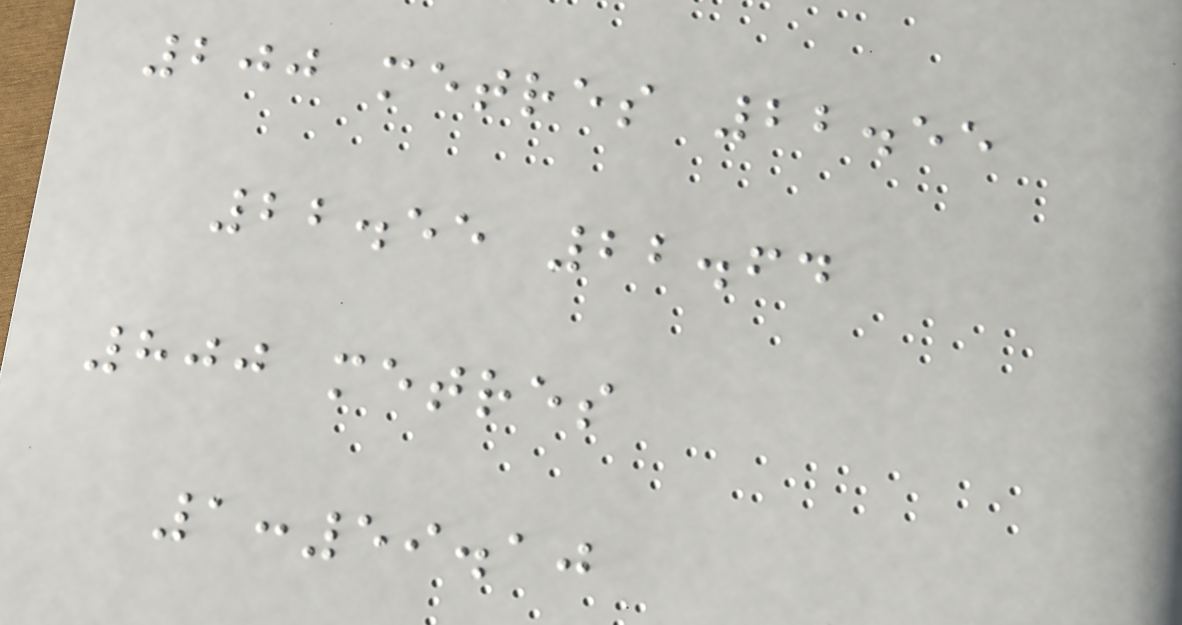200 metres 22.55
22.55 22.64
800 metres
1:59.10
